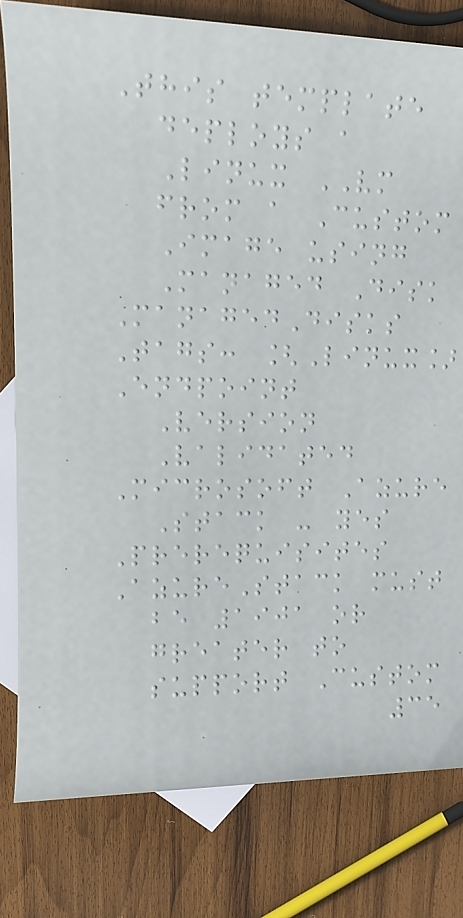This template
deploys a
Linux VM
from a Custom
Image using
Managed Disk
ManagedDisks
Tags: [Linux]
Endpoint
Version
Validated
Microsoft Azure
Stack - yes
Prerequisites
AzureStack must
be 1901 or
greater to
support Custom
35
